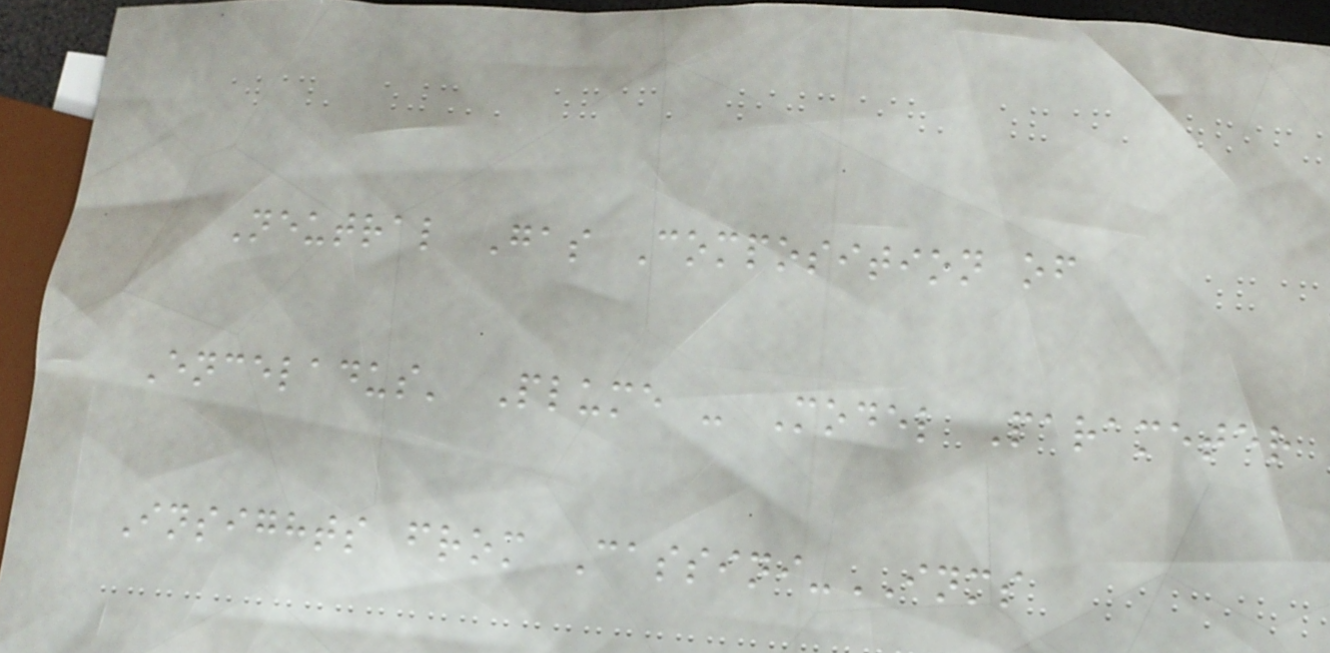Neutral Gas Composition of
Enceladus' Plume - Model Parameter
Insights from Cassini-INMS
